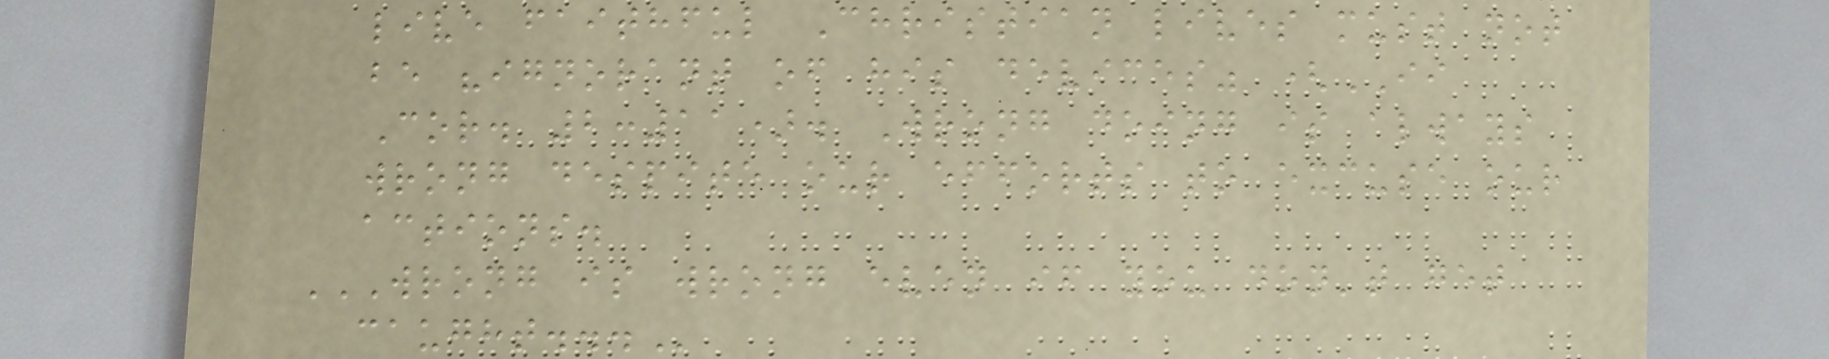live faithful Christian lives must not
be "ignorant of his devices" (II
Cor. 2:11). Wrong doing is always
wrong despite our efforts to excuse our
actions.
WRONG IS WRONG EVEN IF YOU DON'T GET
CAUGHT...
